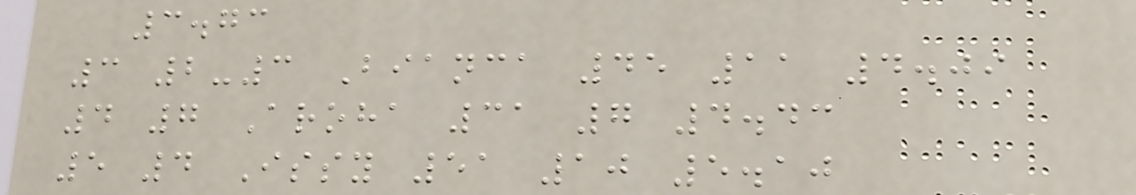3.73
3 2-3 Bianca 45 11 4.09
4 7 Aroha 31 7 4.43
5 4 Issy 51 10 5.10
